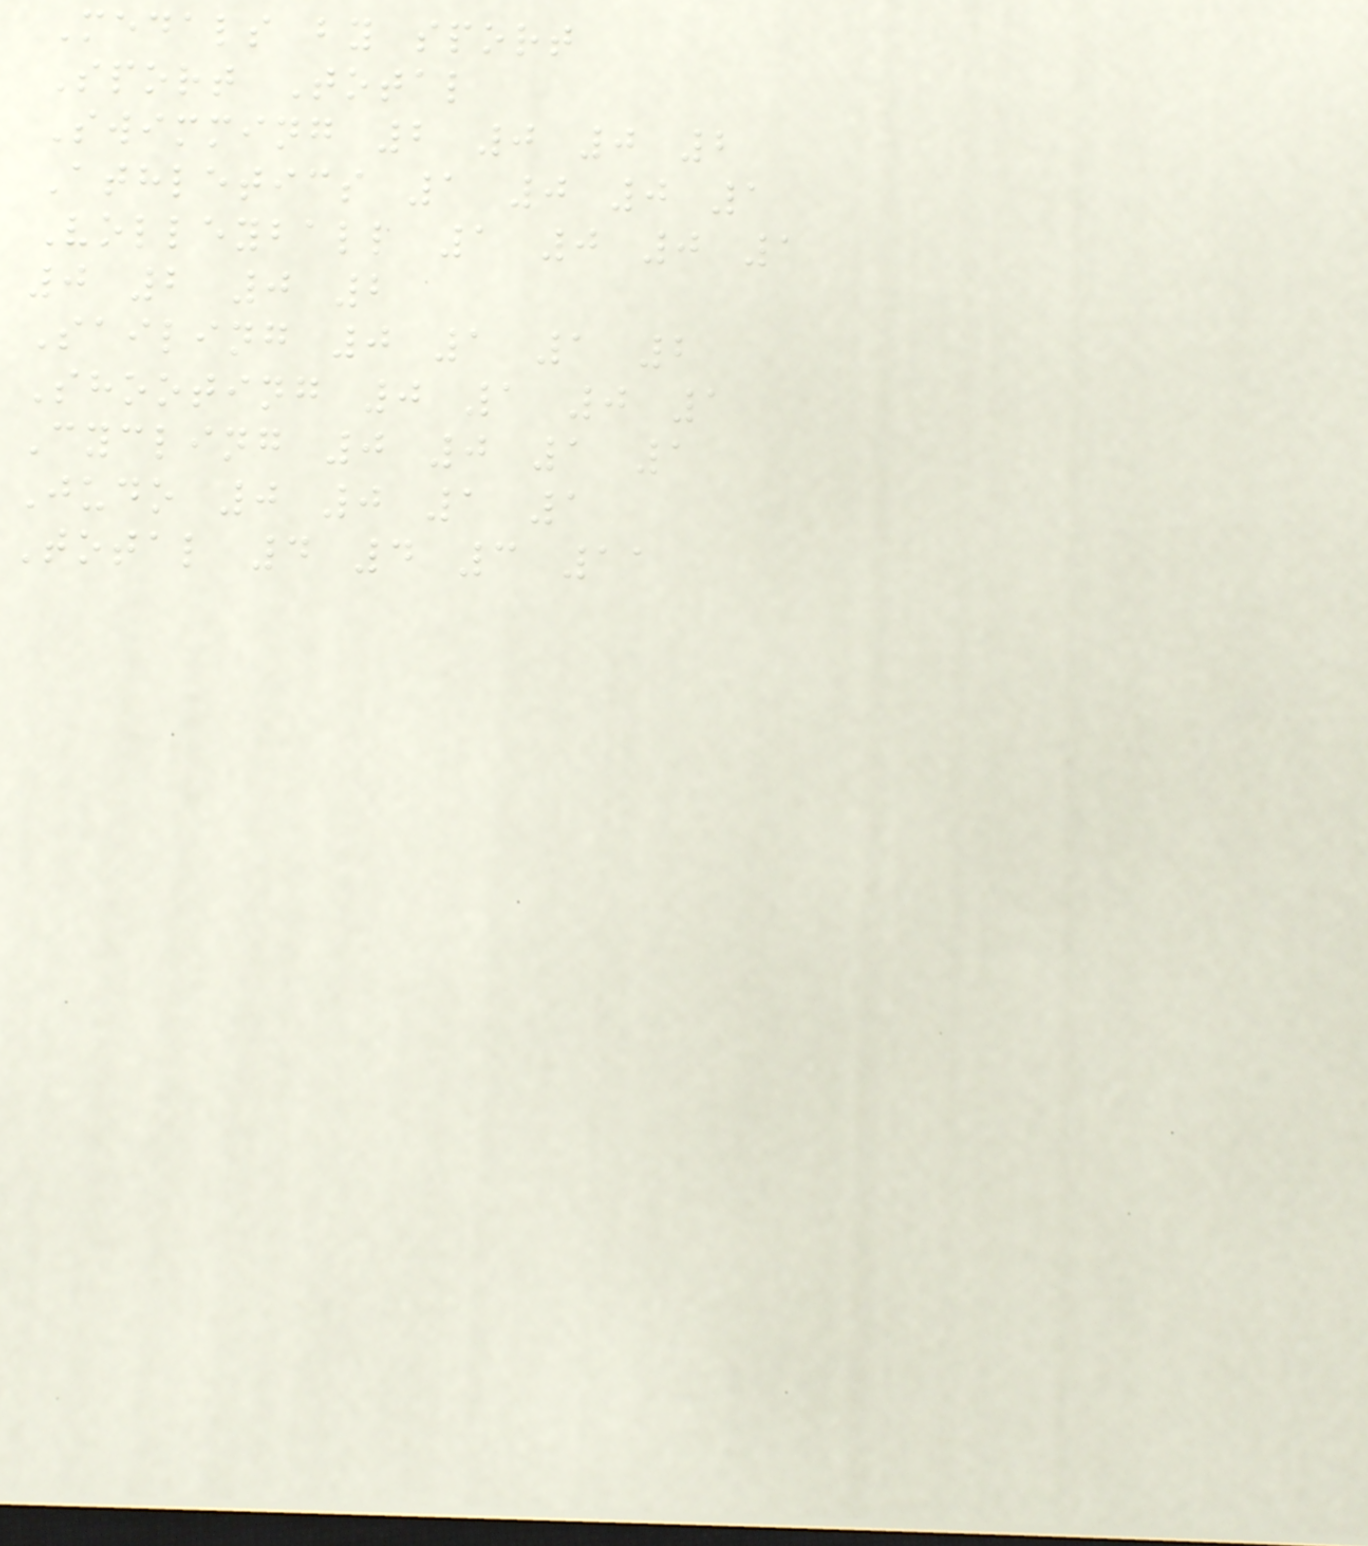Medals by sport
Sport Total
Swimming 2 0 0 2
Athletics 1 0 0 1
Volleyball 1 0 0 1
0 2 0 2
Sailing 0 1 1 2
Shooting 0 1 0 1
Cycling 0 0 1 1
Judo 0 0 1 1
Total 4 4 3 11
